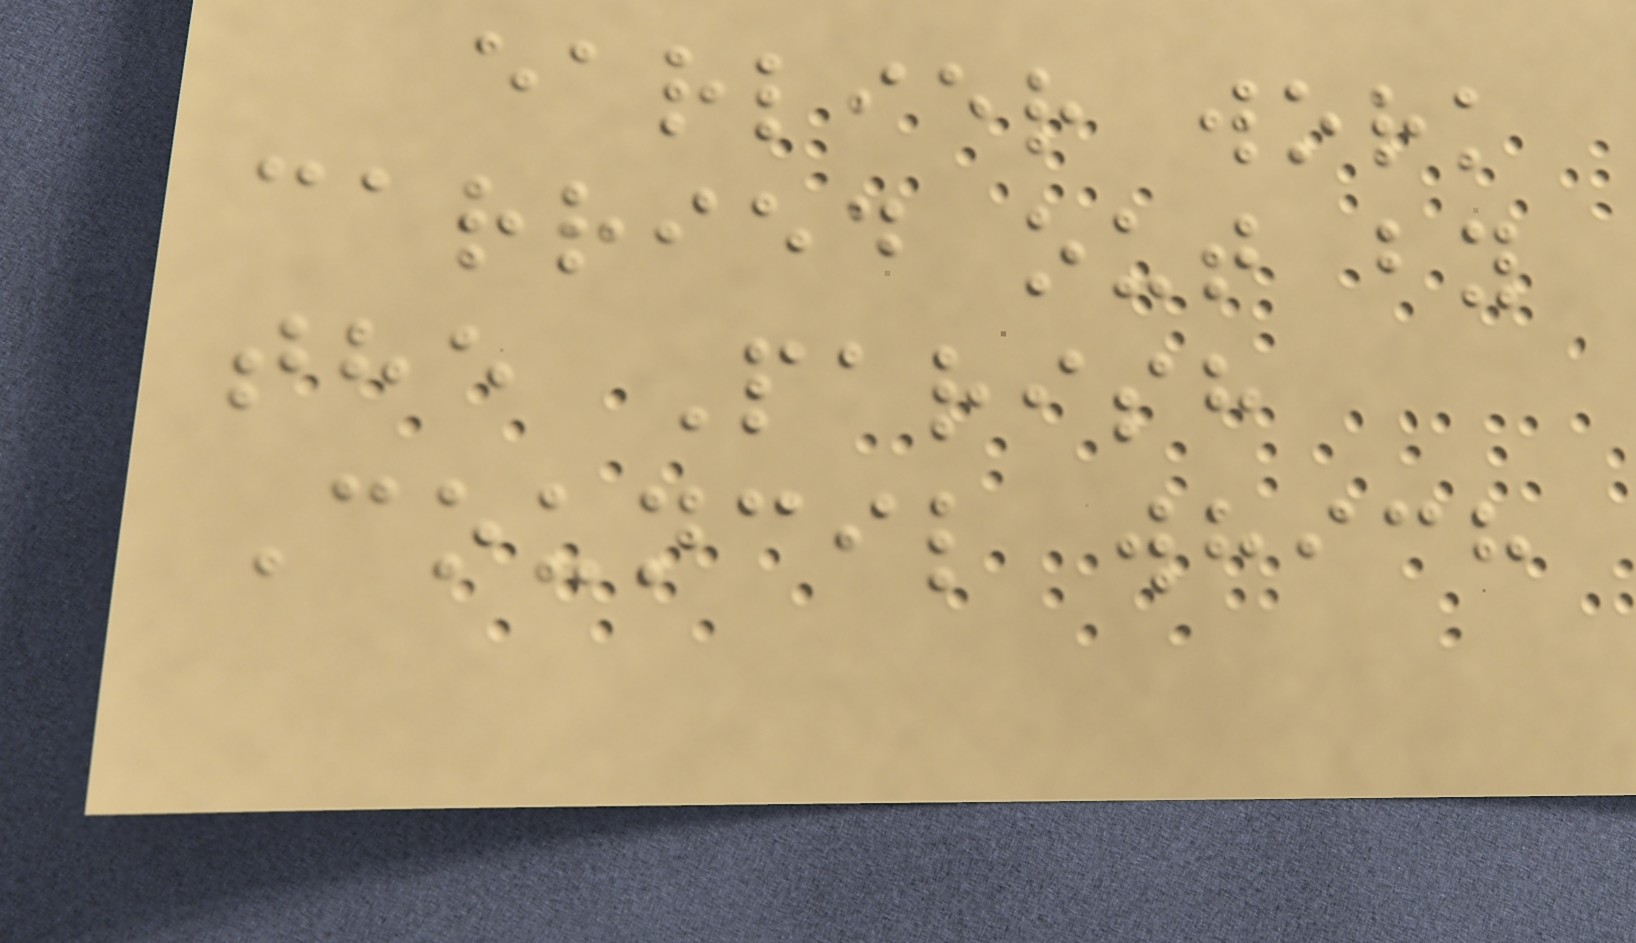earlier work
carried out by
the Parish
Council which
